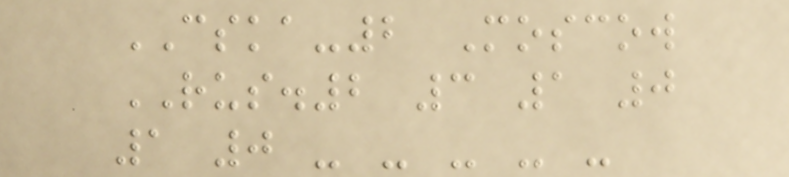CSKA-2 Moscow
RUS.2 3 1 0
1 0 - - - - -
